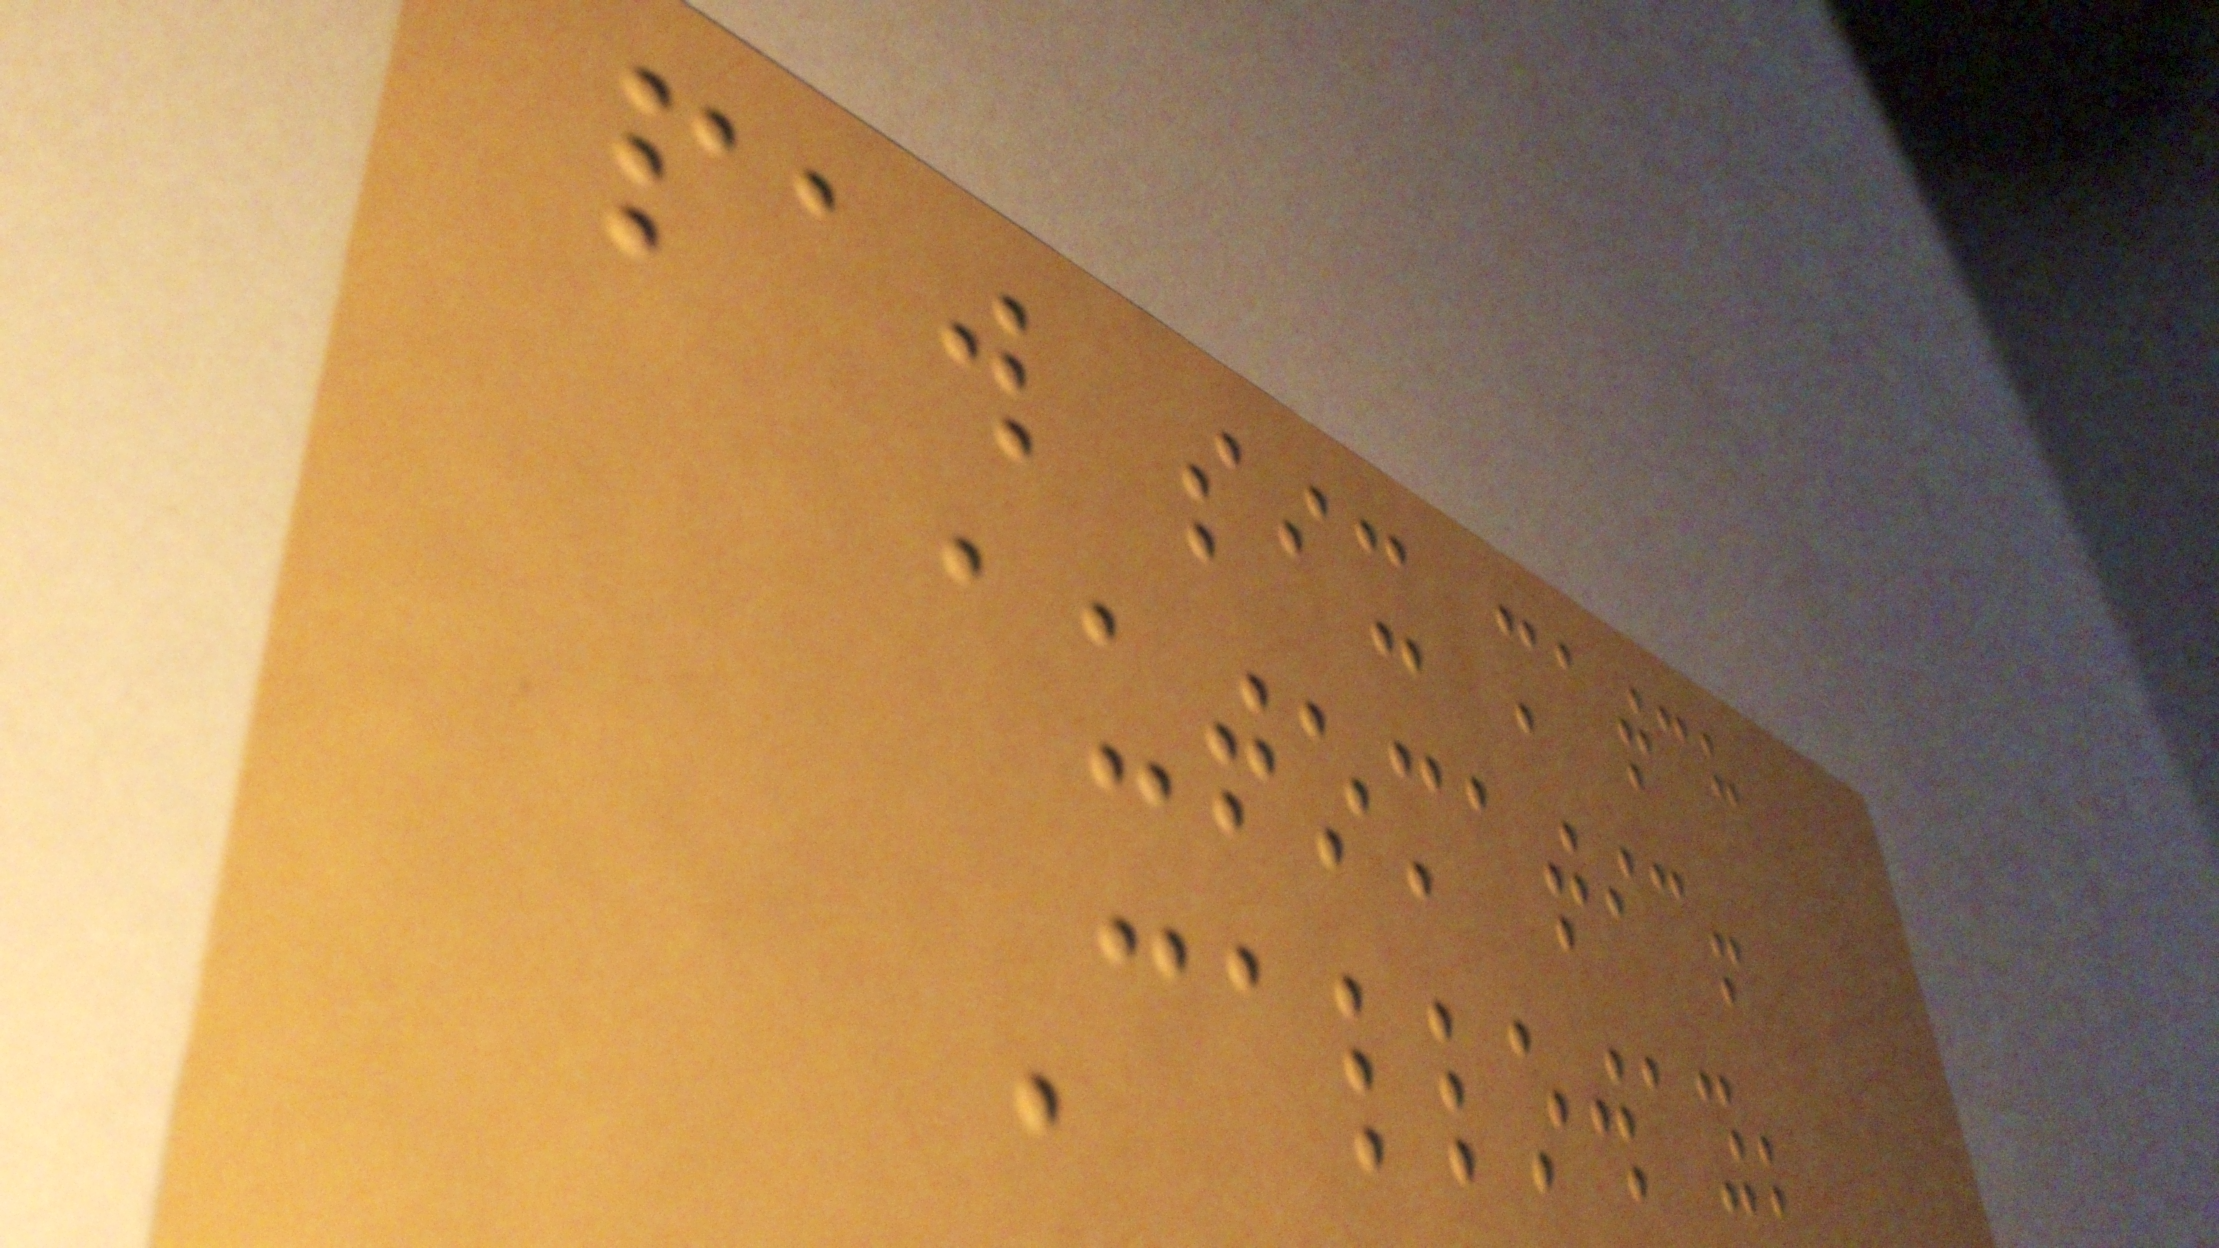paw six match
automatic!
Calloway;
